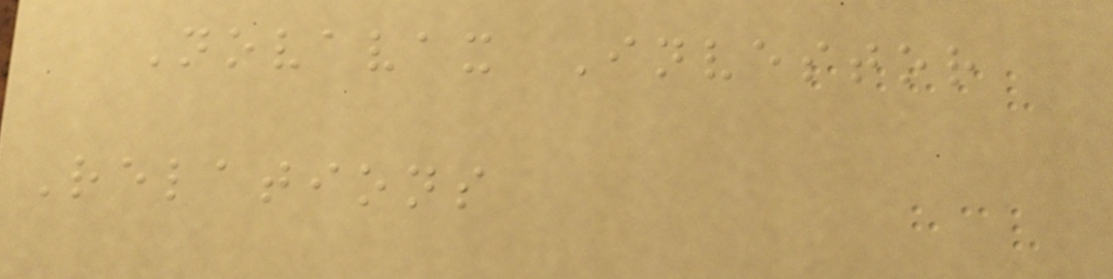Novavax Investor
Relations
